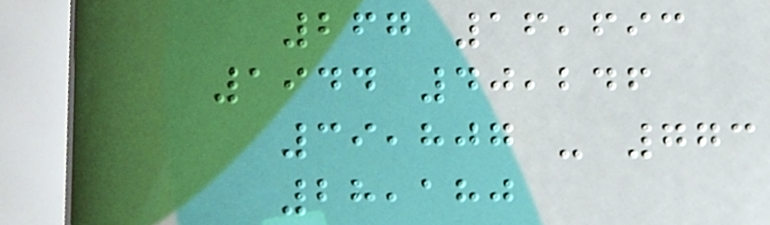267 16,693
1944 40,246
39,807 - 773
28,180
